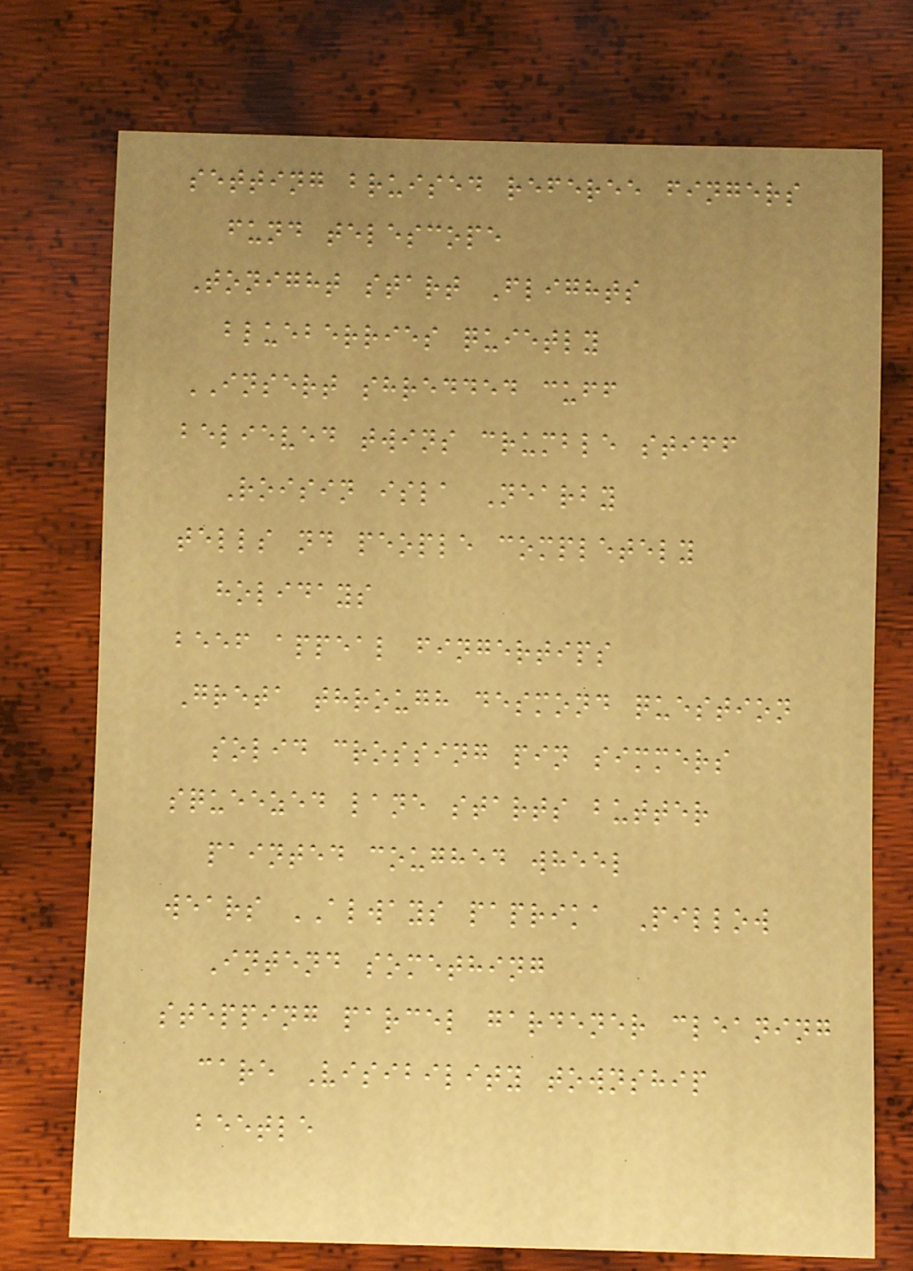setting bruised referee fingers
fund telescope
Tonight start Flights
blueberries quietly
INSERT shredded cuff
believed twins crumble stiff
Roisin isla Nearby
tells nd people completely
holidays
beef appeal fingertips
Greta through desmond question
solid crossing pin simmers
squeezed lane starts butter
painted coughed wheel
wears ALWAYS paprika Pillow
Intend something
stepping parcel gardener cleaning
care Visibility township
beetle
